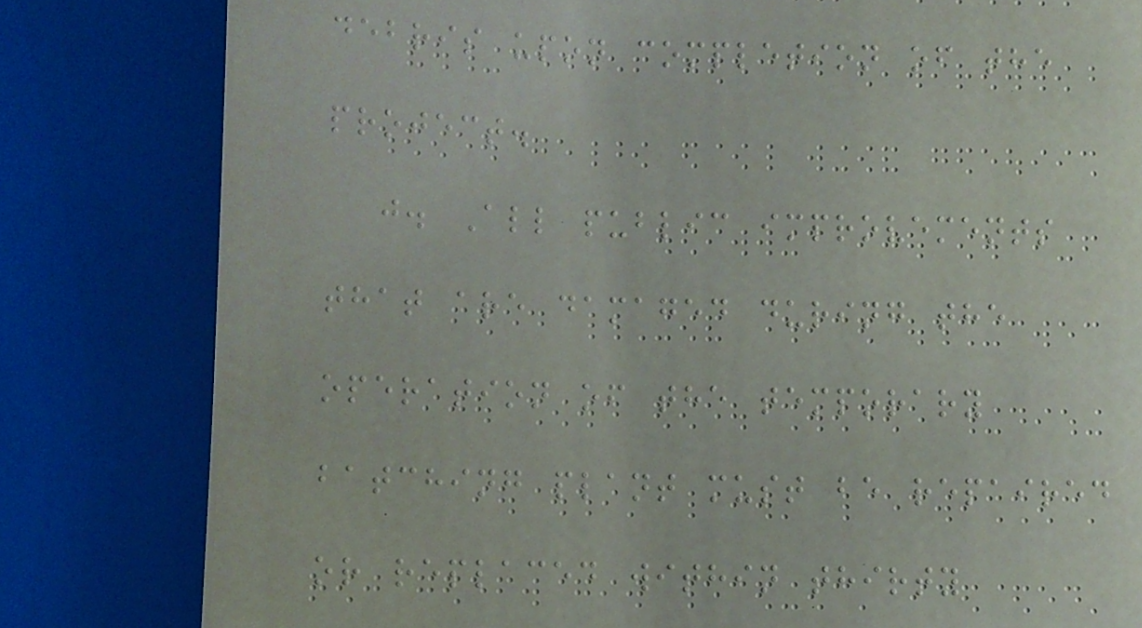debris upon completion of the
project.
j. All public improvements
that are damaged during the
operation of the temporary
batching plant must be repaired
or replaced within thirty
